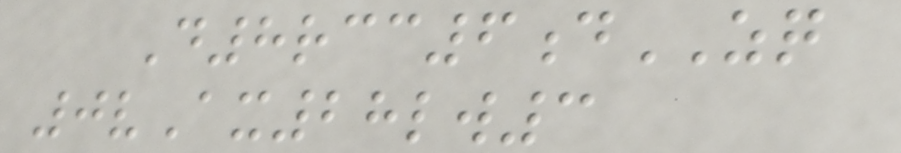D8rcc6dZQ
0vAx28lw3
